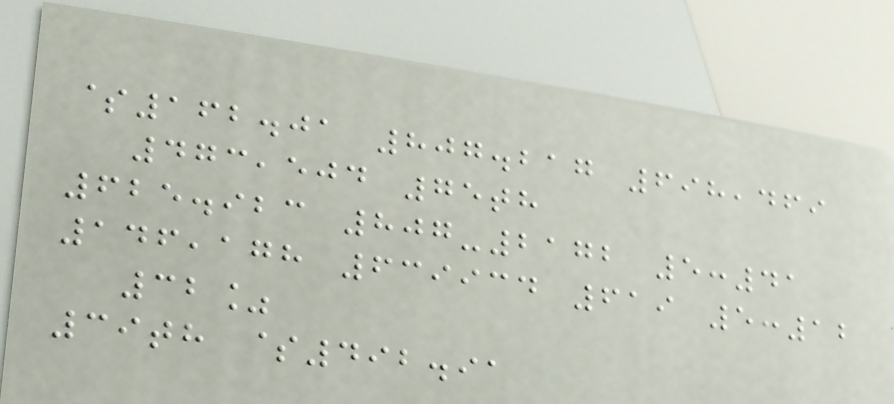$162.01 807.217 698,469
473,504 75th
625.923 807-2172 5:41
146,178 639934 619 5:12
32%
39th $492.91
